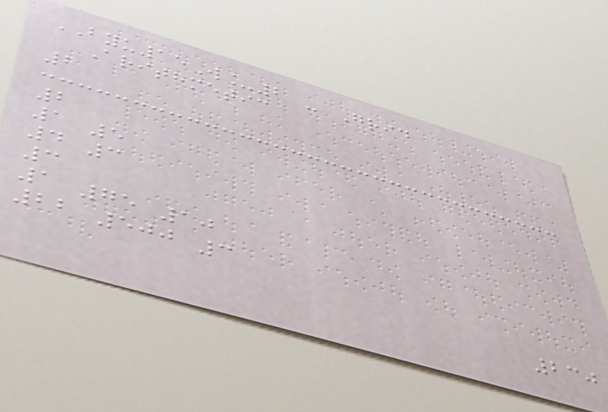BYU15W_2 - Grid
Arithmetic
2
2
1 5
4 3
3
1 75 10
22 500 3
230
